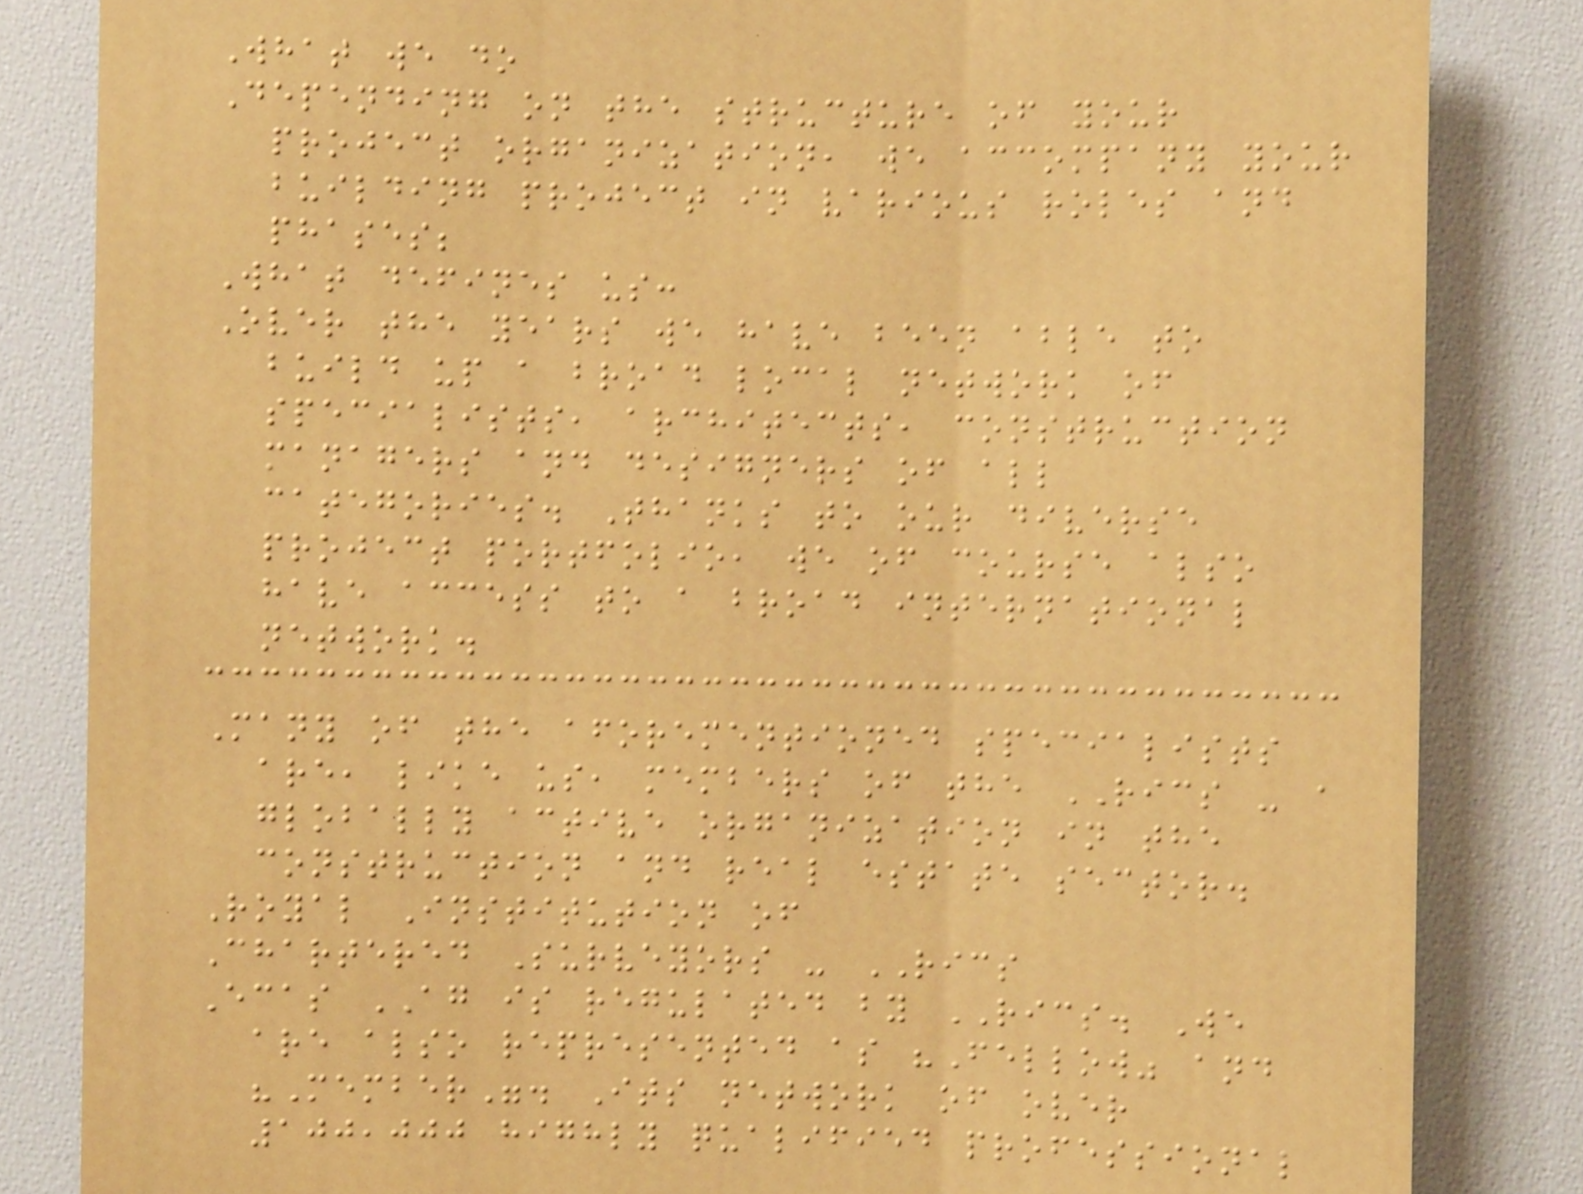What we do
Depending on the structure of your
project organization, we accompany your
building project in various roles and
phases;
What defines us:
Over the years we have been able to
build up a broad local network of
specialists, architects, construction
managers and designers of all
categories. Thanks to our diverse
project portfolio, we of course also
have access to a broad international
network.
Many of the aforementioned specialists
are, like us, members of the RICS - a
globally active organization in the
construction and real estate sector.
Royal Institution of
Chartered Surveyors - RICS
Ecas AG is regulated by RICS. We
are also represented as "Fellow" and
"Member". Its network of over
100,000 highly qualified professional
